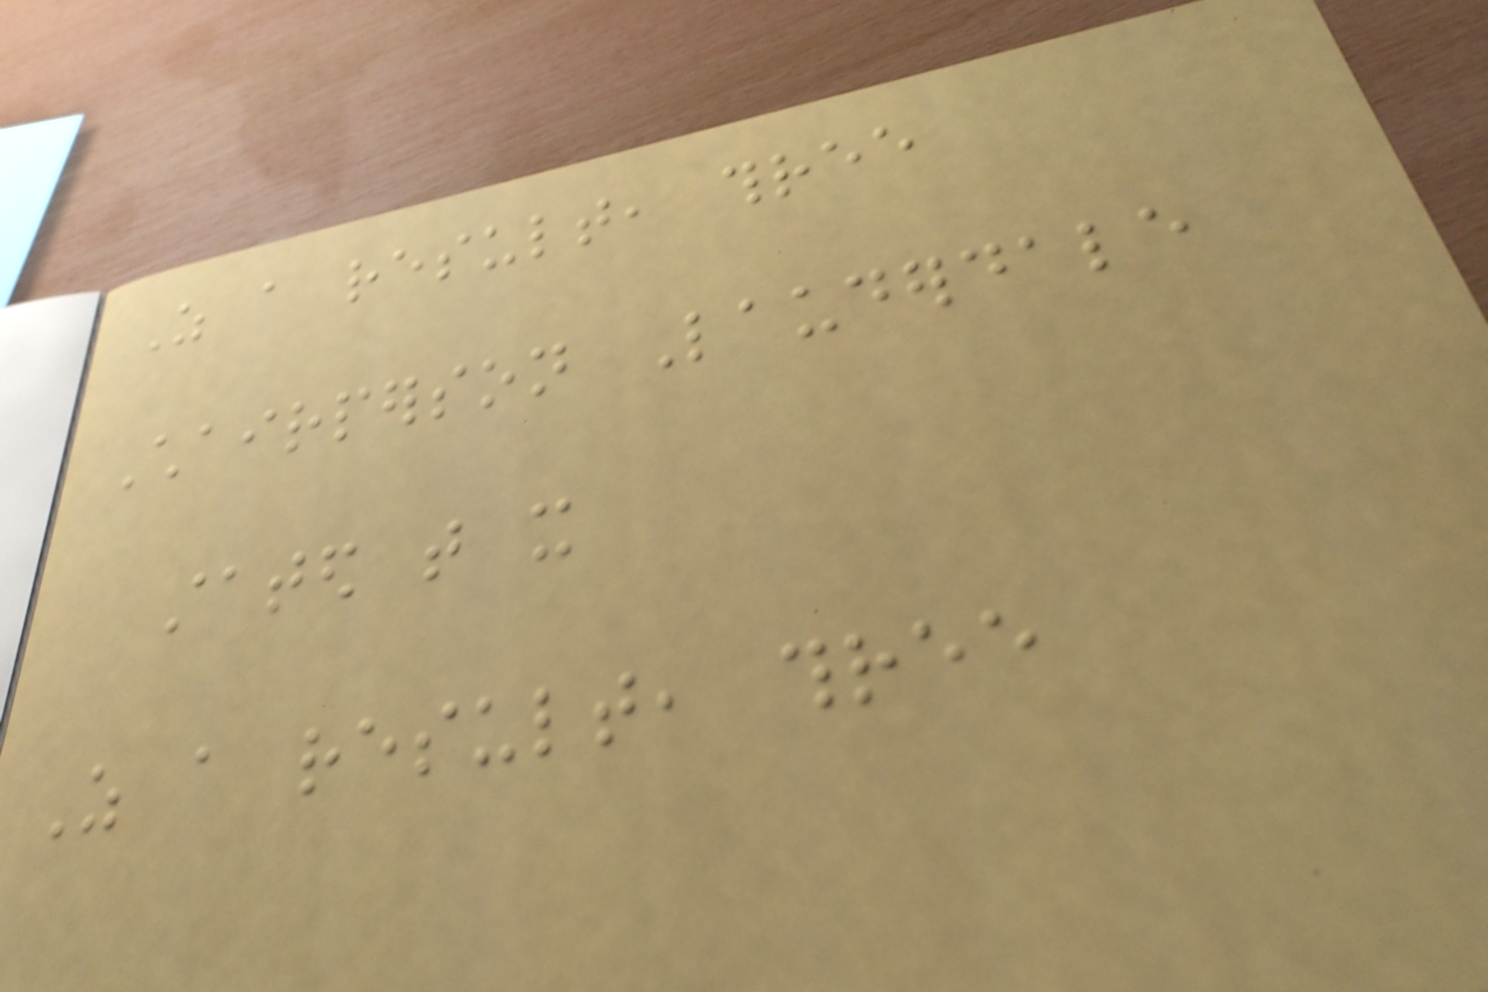As a result, three
Chairperson Lauderdale
stated that it
As a result, three
